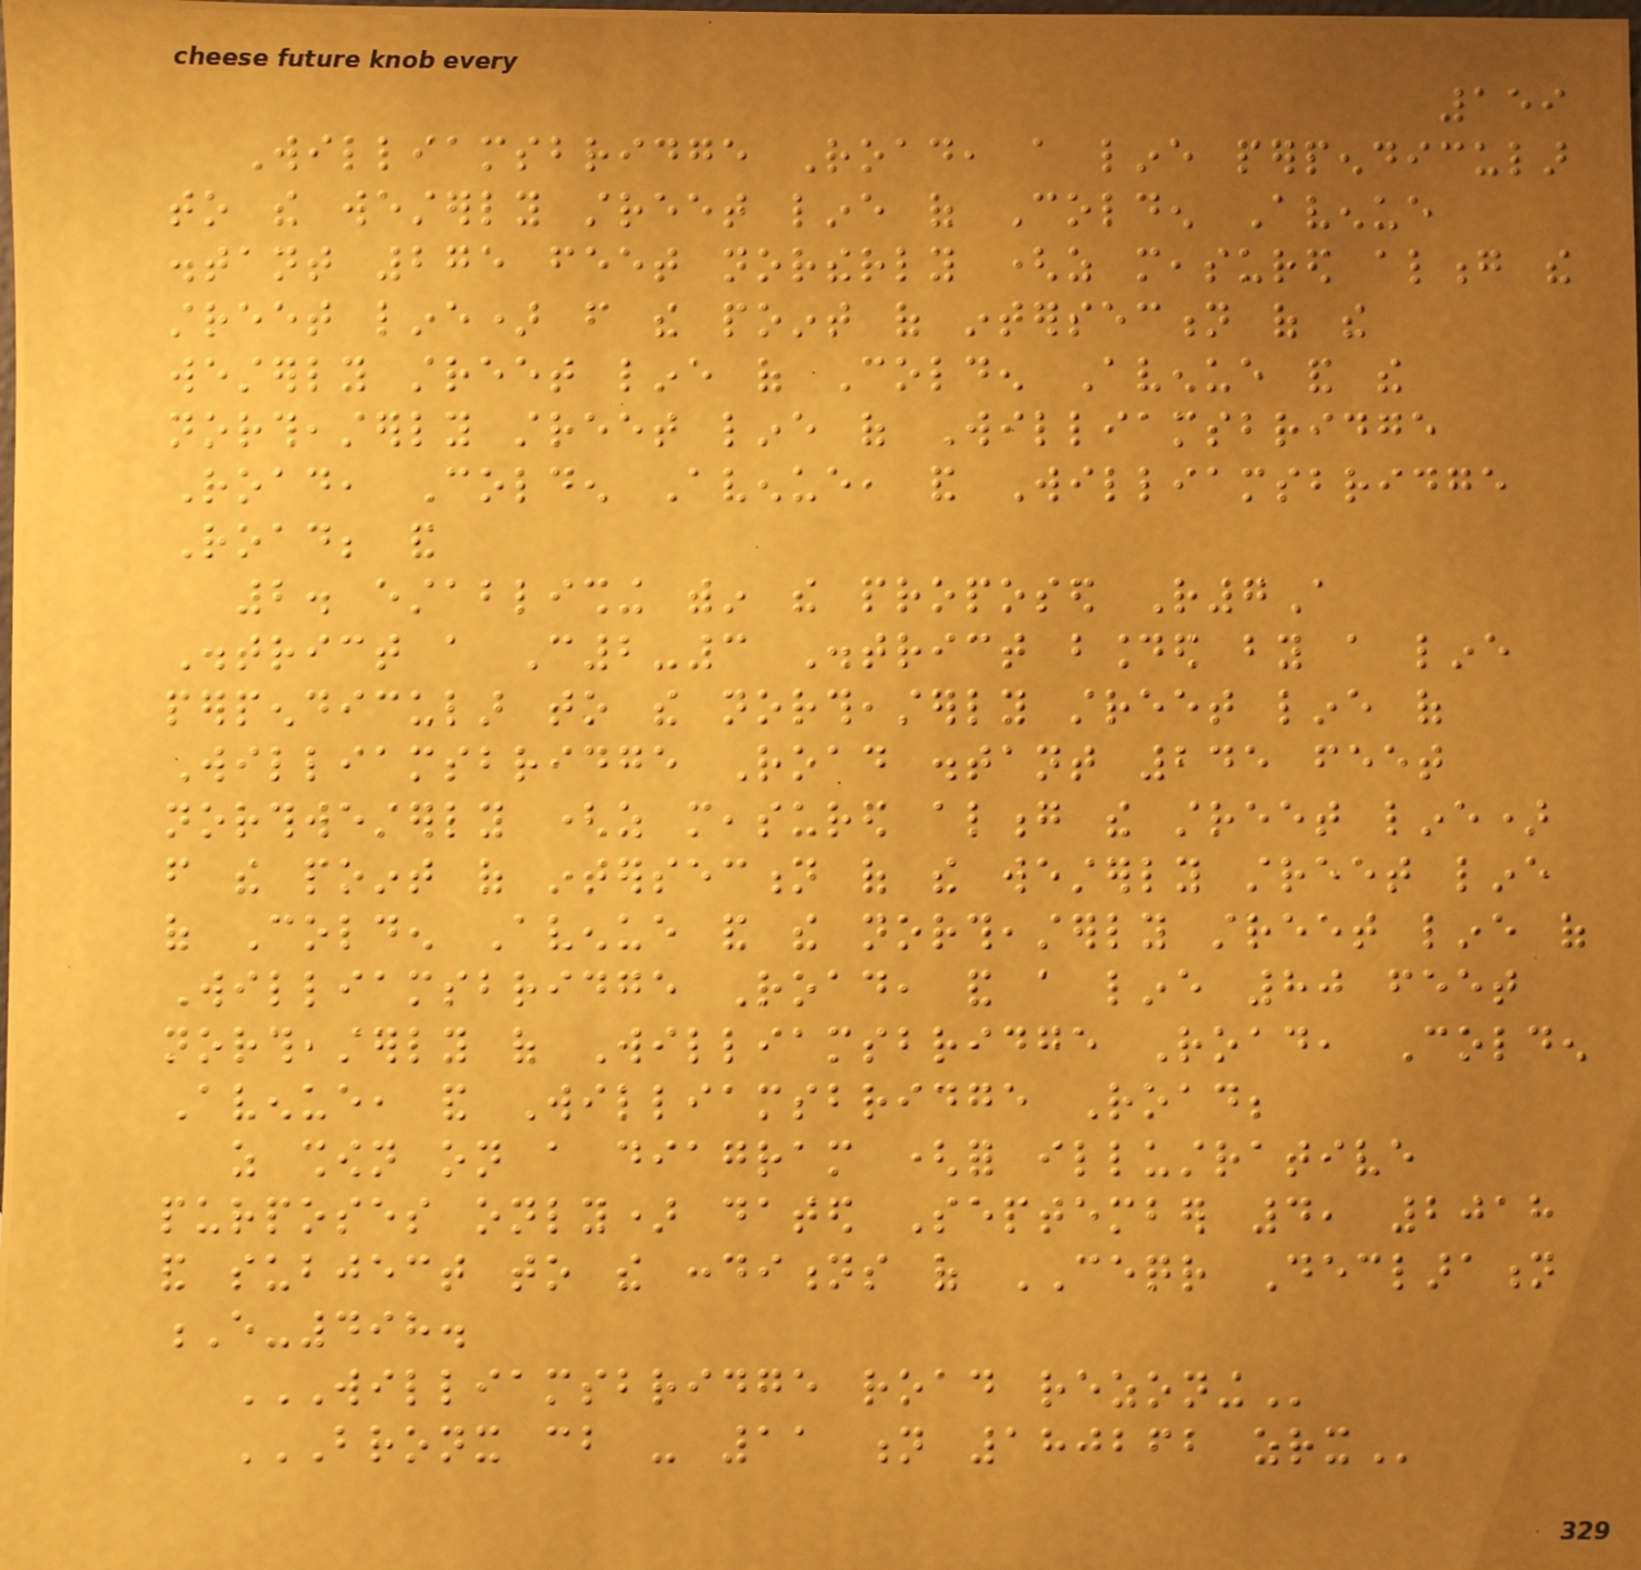159
Williamsbridge Road, a line perpendicular
to the westerly street line of Colden Avenue
distant 275 feet northerly (as measured along the
street line) from the point of intersection of the
westerly street line of Colden Avenue and the
northeasterly street line of Williamsbridge
Road, Colden Avenue, and Williamsbridge
Road; and
2. establishing within the proposed R7A
District a C2-3 District bounded by a line
perpendicular to the northeasterly street line of
Williamsbridge Road distant 245 feet
northwesterly (as measured along the street line)
from the point of intersection of the westerly street line
of Colden Avenue and the northeasterly street line of
Williamsbridge Road, and a line 80 feet
northeasterly of Williamsbridge Road, Colden
Avenue, and Williamsbridge Road;
as shown on a diagram (for illustrative
purposes only) dated September 4, 2018
and subject to the conditions of CEQR Declaration
E-498.
WILLIAMSBRIDGE ROAD REZONING
BRONX CB - 11 N 180262 ZRX
